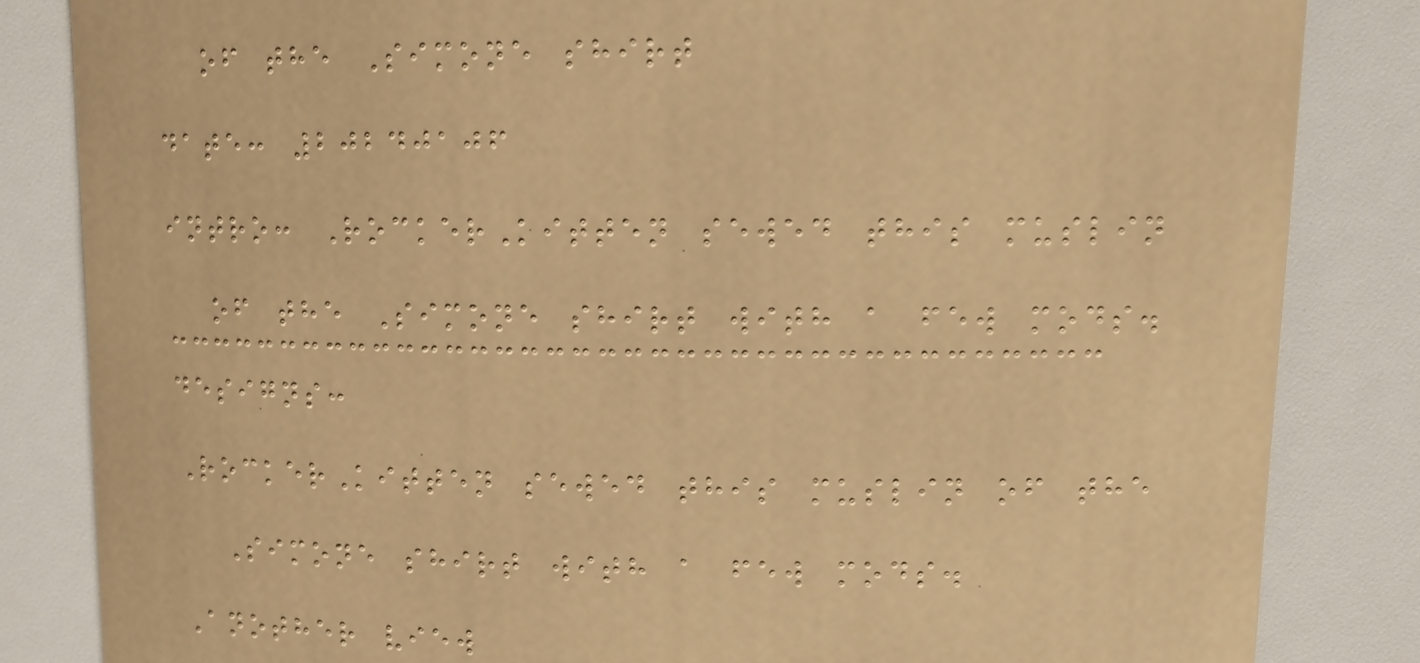of the Simone shirt
date: 20240106
intro: RockerKitten sewed this muslin
of the Simone shirt with a few mods.
designs:
RockerKitten sewed this muslin of the
Simone shirt with a few mods.
Another view
